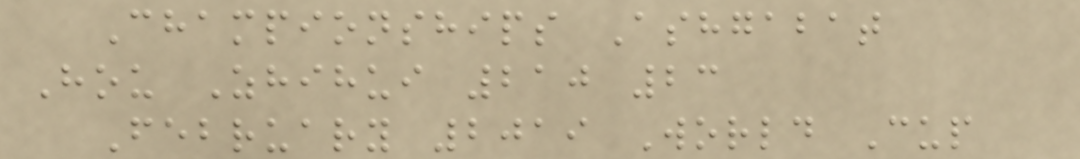Championships Ashgabat
Hou Zhihui 210 23
February 2019 World Cup
